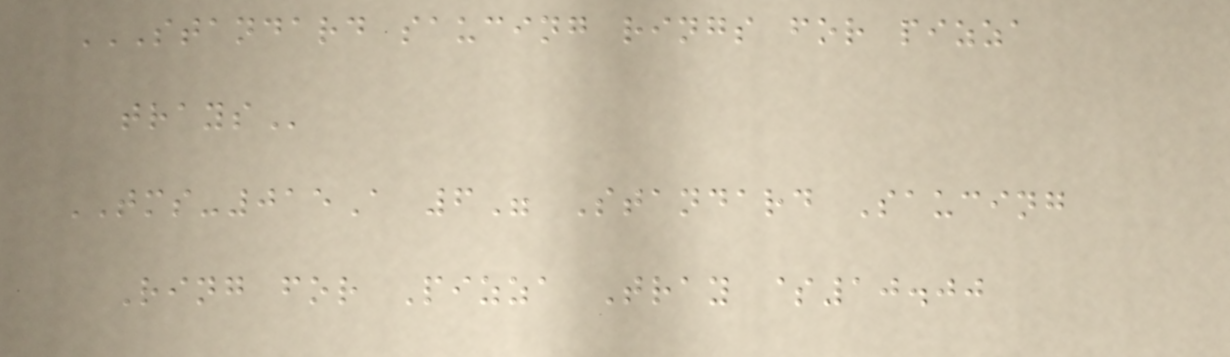STANDARD SAUCING RINGS FOR PIZZA
TRAYS
TMS-015A 6" Standard Saucing
Ring for Pizza Tray $10.00
